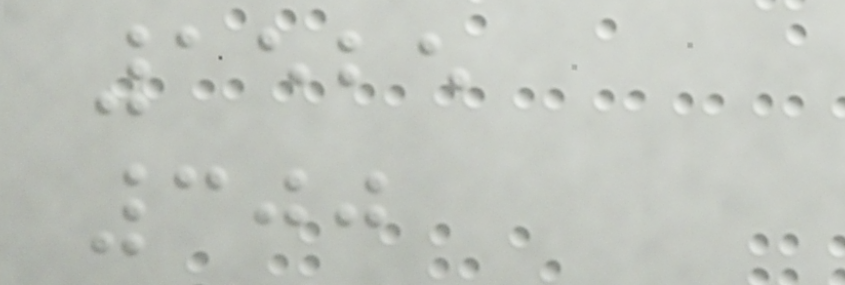1525
300
